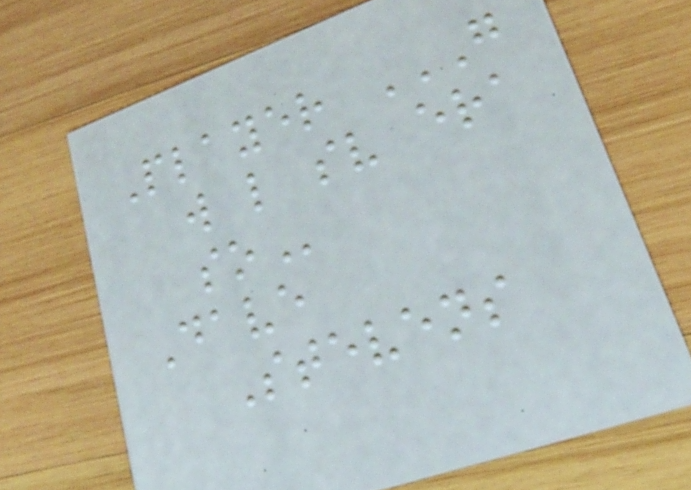Player G
W L SV ERA
SO
Dave
Stevens
